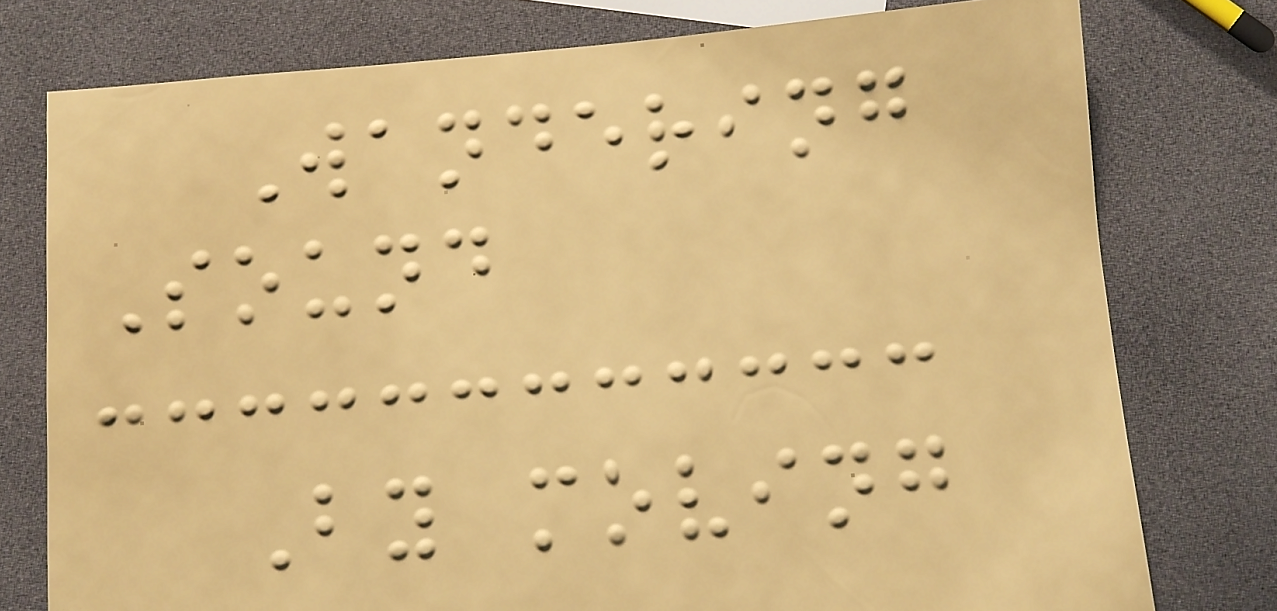Wandering
Sound
By moving
